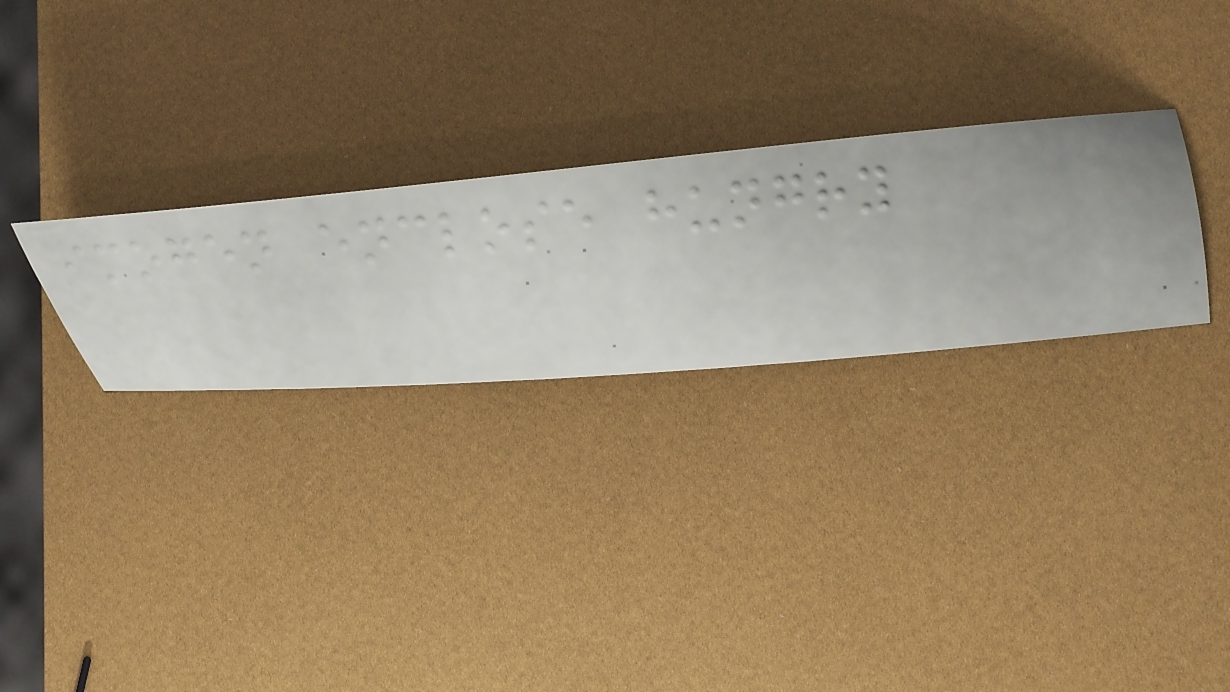imogen enclose hungry
